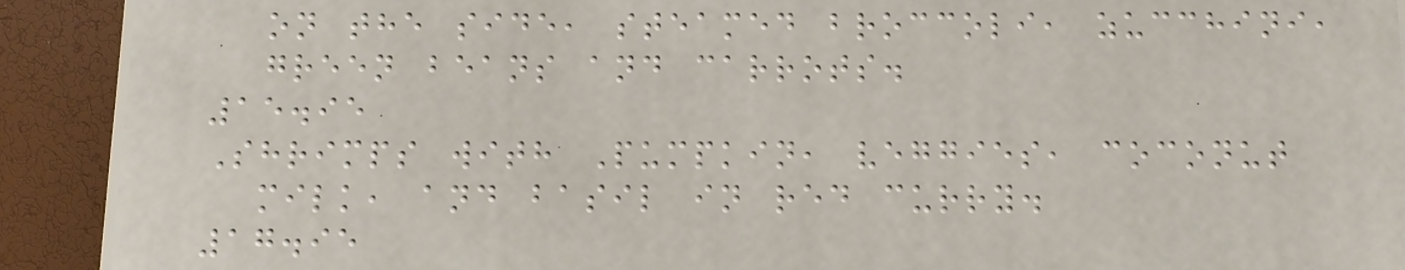on the side, steamed broccoli, zucchini,
green beans and carrots.
15.95
Shrimps with Pumpkin, veggies, coconut
milk, and basil in red curry.
17.95
